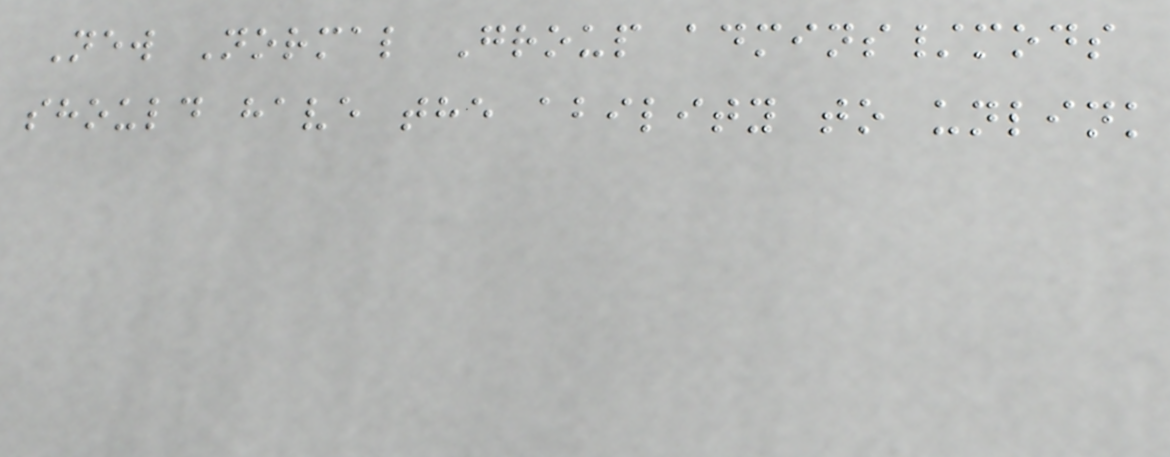New Normal Group admins/mods
should have the ability to unlink
